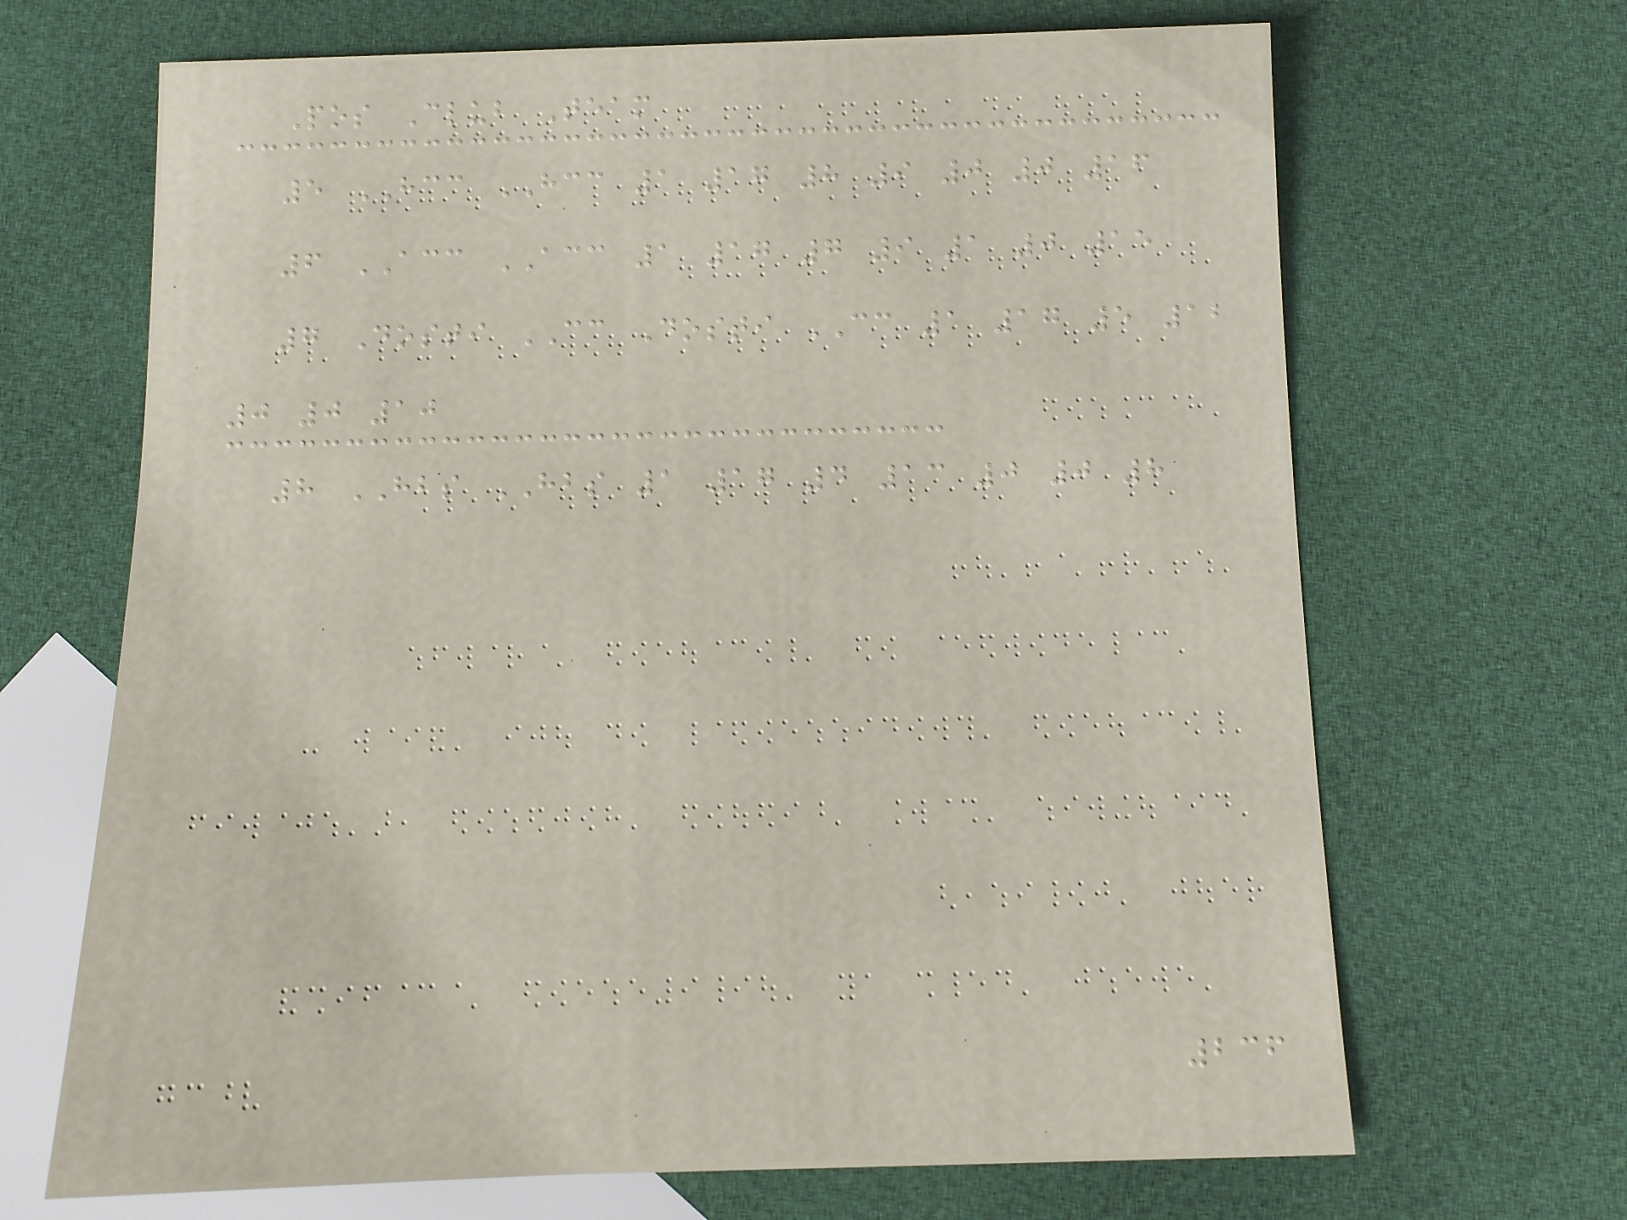Pos Club Team
5 HCC HCC 1 17 8 9 0 0 16
6 ACC ACC 1 17 7 9 1 0 15
7 Dosti CC Dosti CC 1 17 5 12
0 0 10
8 HBS HBS 1 17 4 13 0 0 8
236
